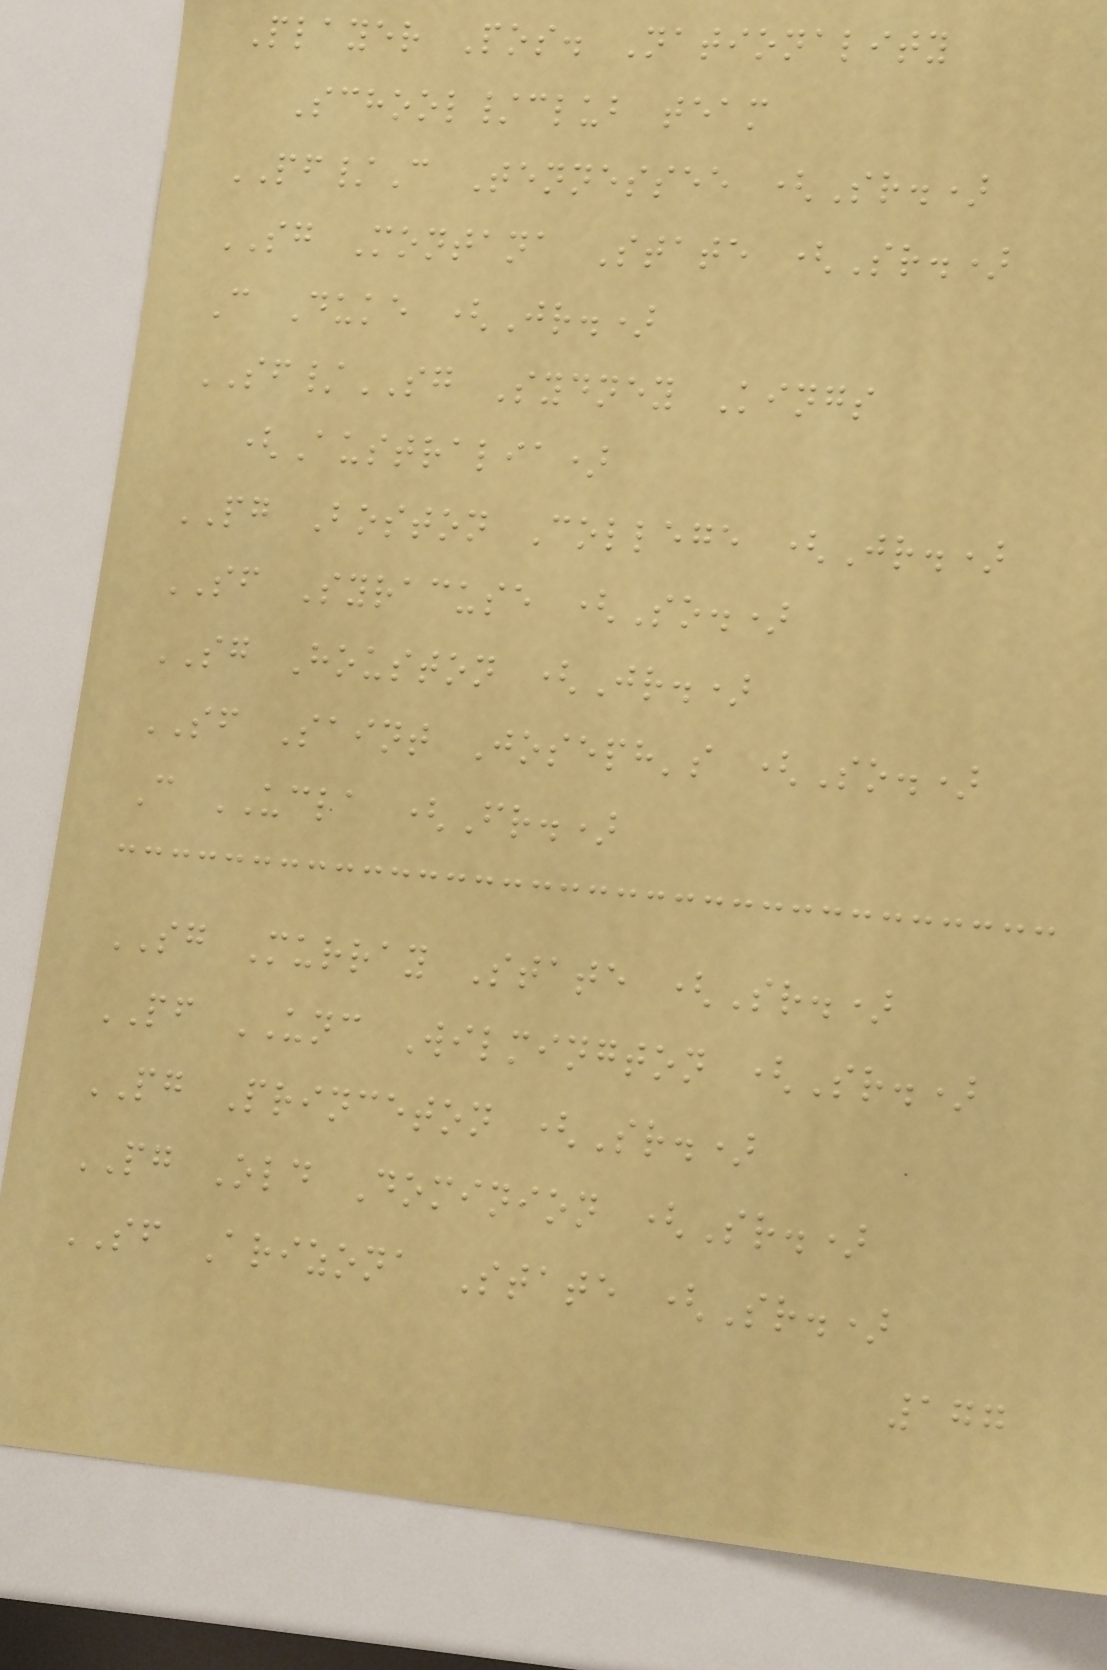Player Pos. Nationality
School/club team
PF/C Tennessee (Sr.)
SG Montana State (Sr.)
C Duke (Jr.)
SF/SG Sydney Kings
(Australia)
PG Boston College (Jr.)
SF Syracuse (So.)
SG Houston (Jr.)
SF Saint Joseph's (So.)
C UCLA (Fr.)
SG Murray State (Sr.)
PF UNC Wilmington (Sr.)
PG Princeton (Sr.)
PG Old Dominion (Sr.)
SF Arizona State (Sr.)
177
